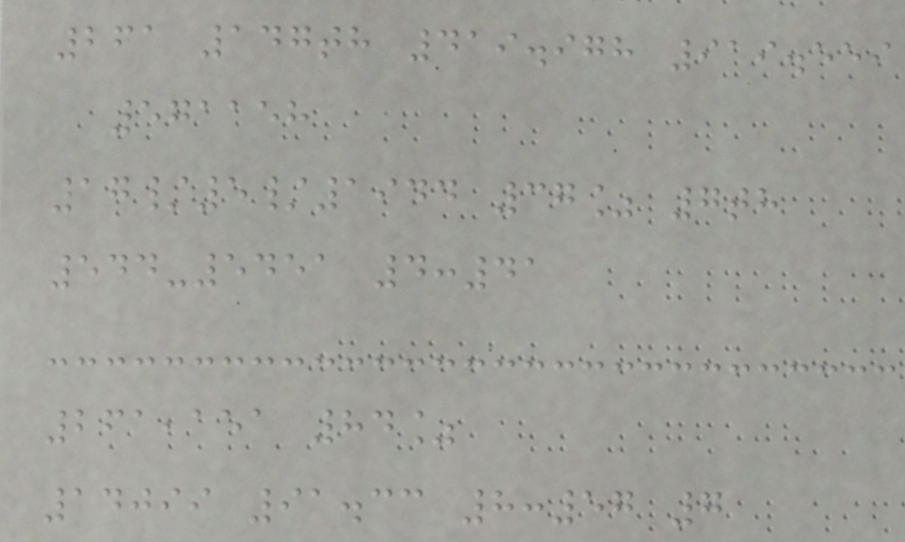261 147th 419.978 919.559
571158
17/5/1944 37% 7th
544-5451 4:41
261,151 84%
14099 91.33 8:57 7
